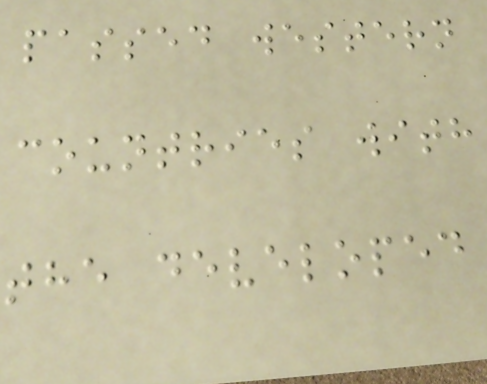passed western
countries with
the developed
